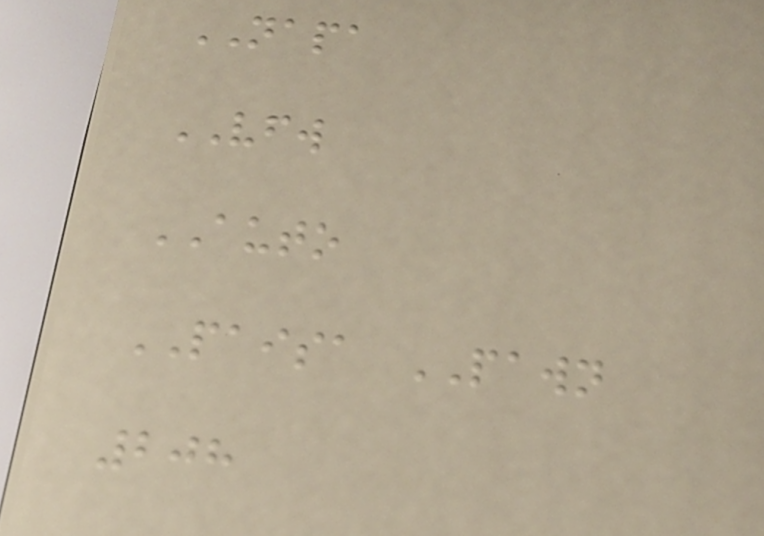NAPA
VFW
AUTO
PAISA PAWN
208
